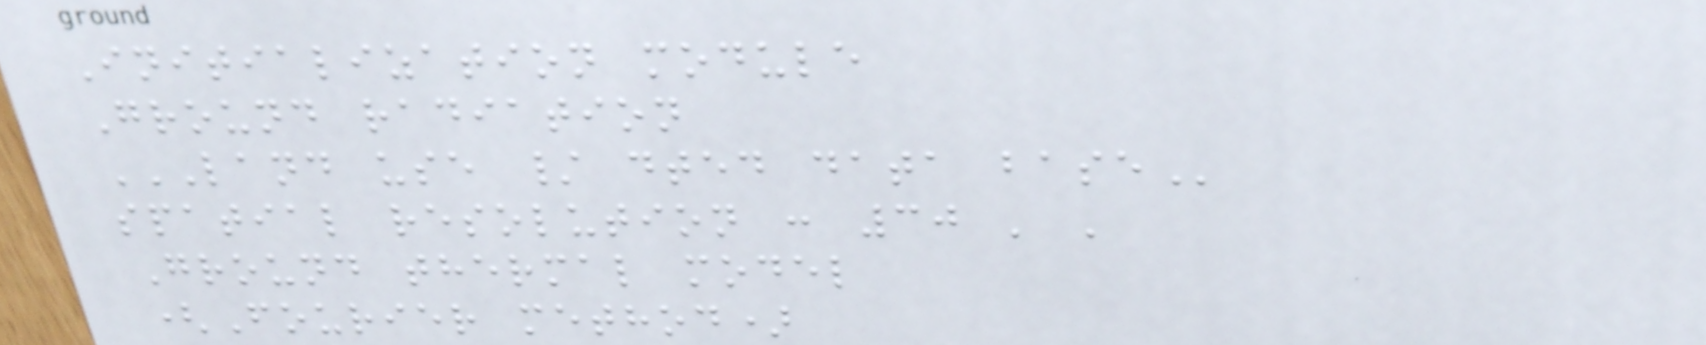Initialization module
Ground radiation
LAND USE / DTED DATA BASE
spatial resolution : 30 ' '
Ground thermal model
(Fourier method)
